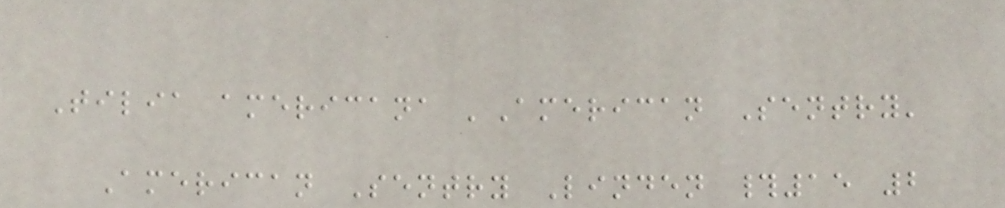Tilia americana 'American Sentry'
American Sentry Linden #15 2
